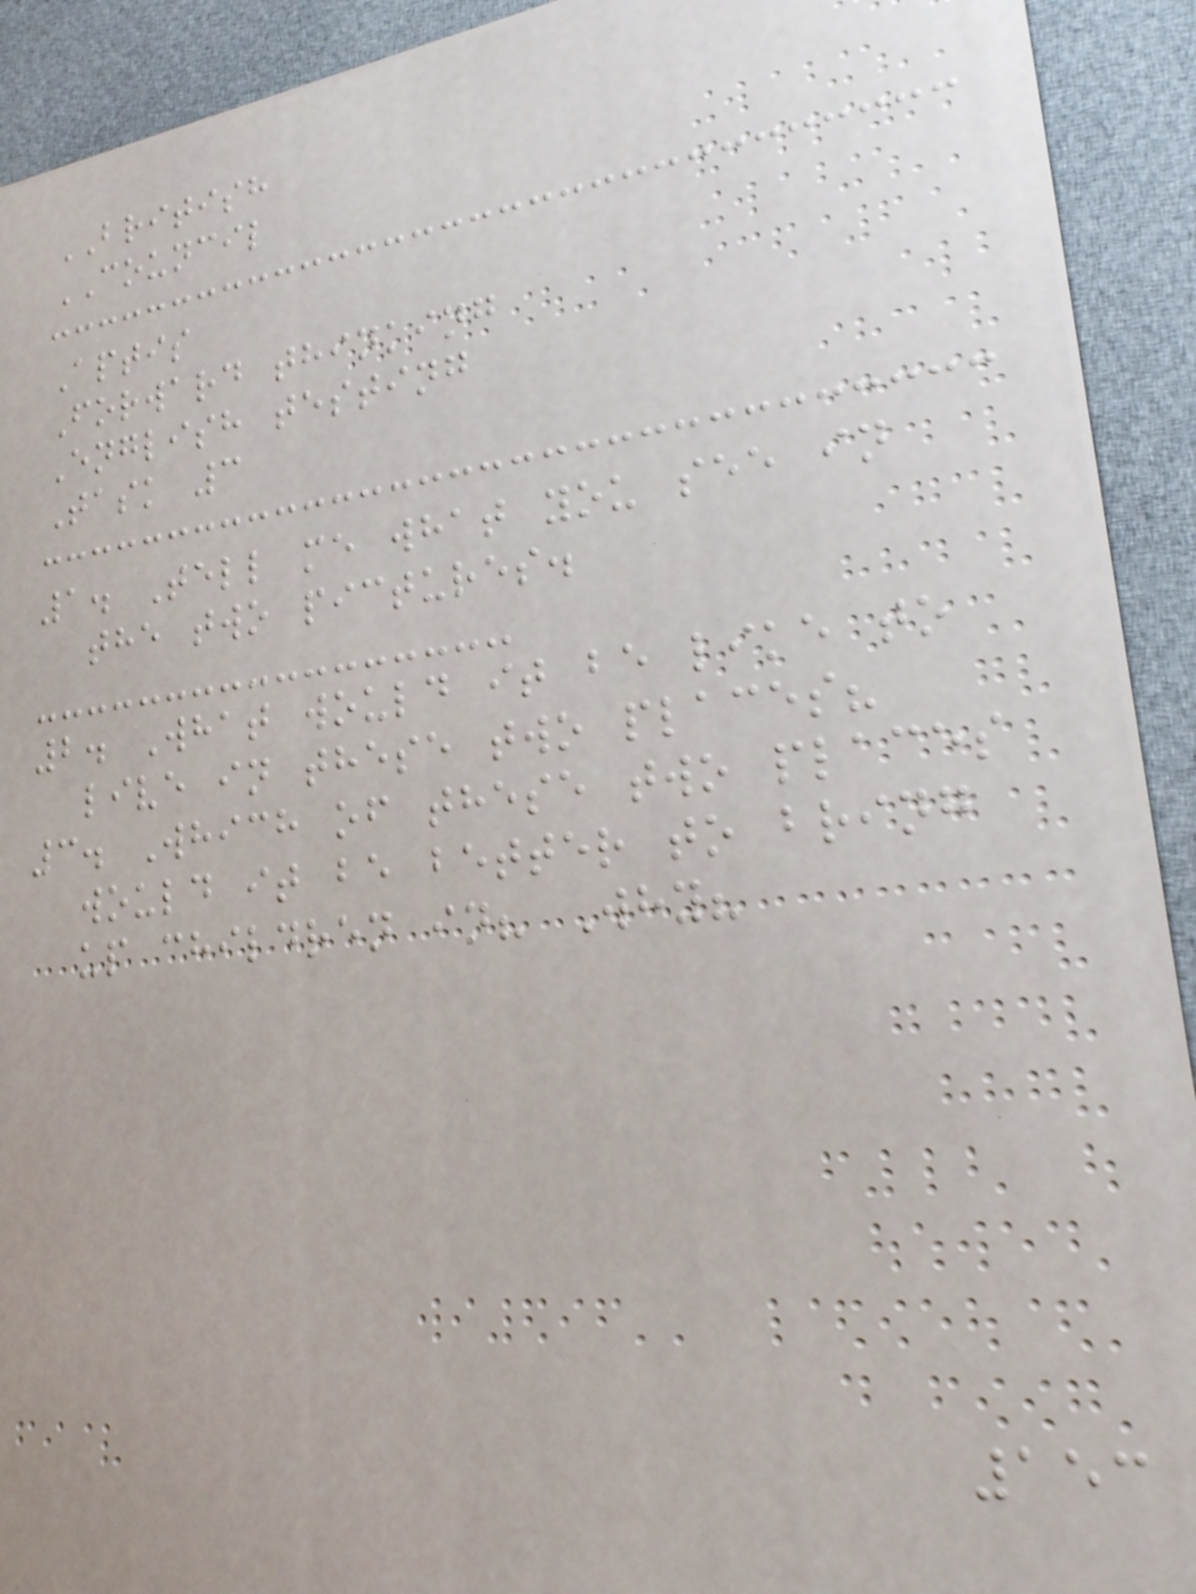BRITISH
COUNCIL
Aptis
Forward thinking
English testing
Task 3
1. Tell me what you see in
the two pictures.
2. What would it be like to
live in these two places?
3. Which of these two places
would it be better to bring
up children in? Why?
153
